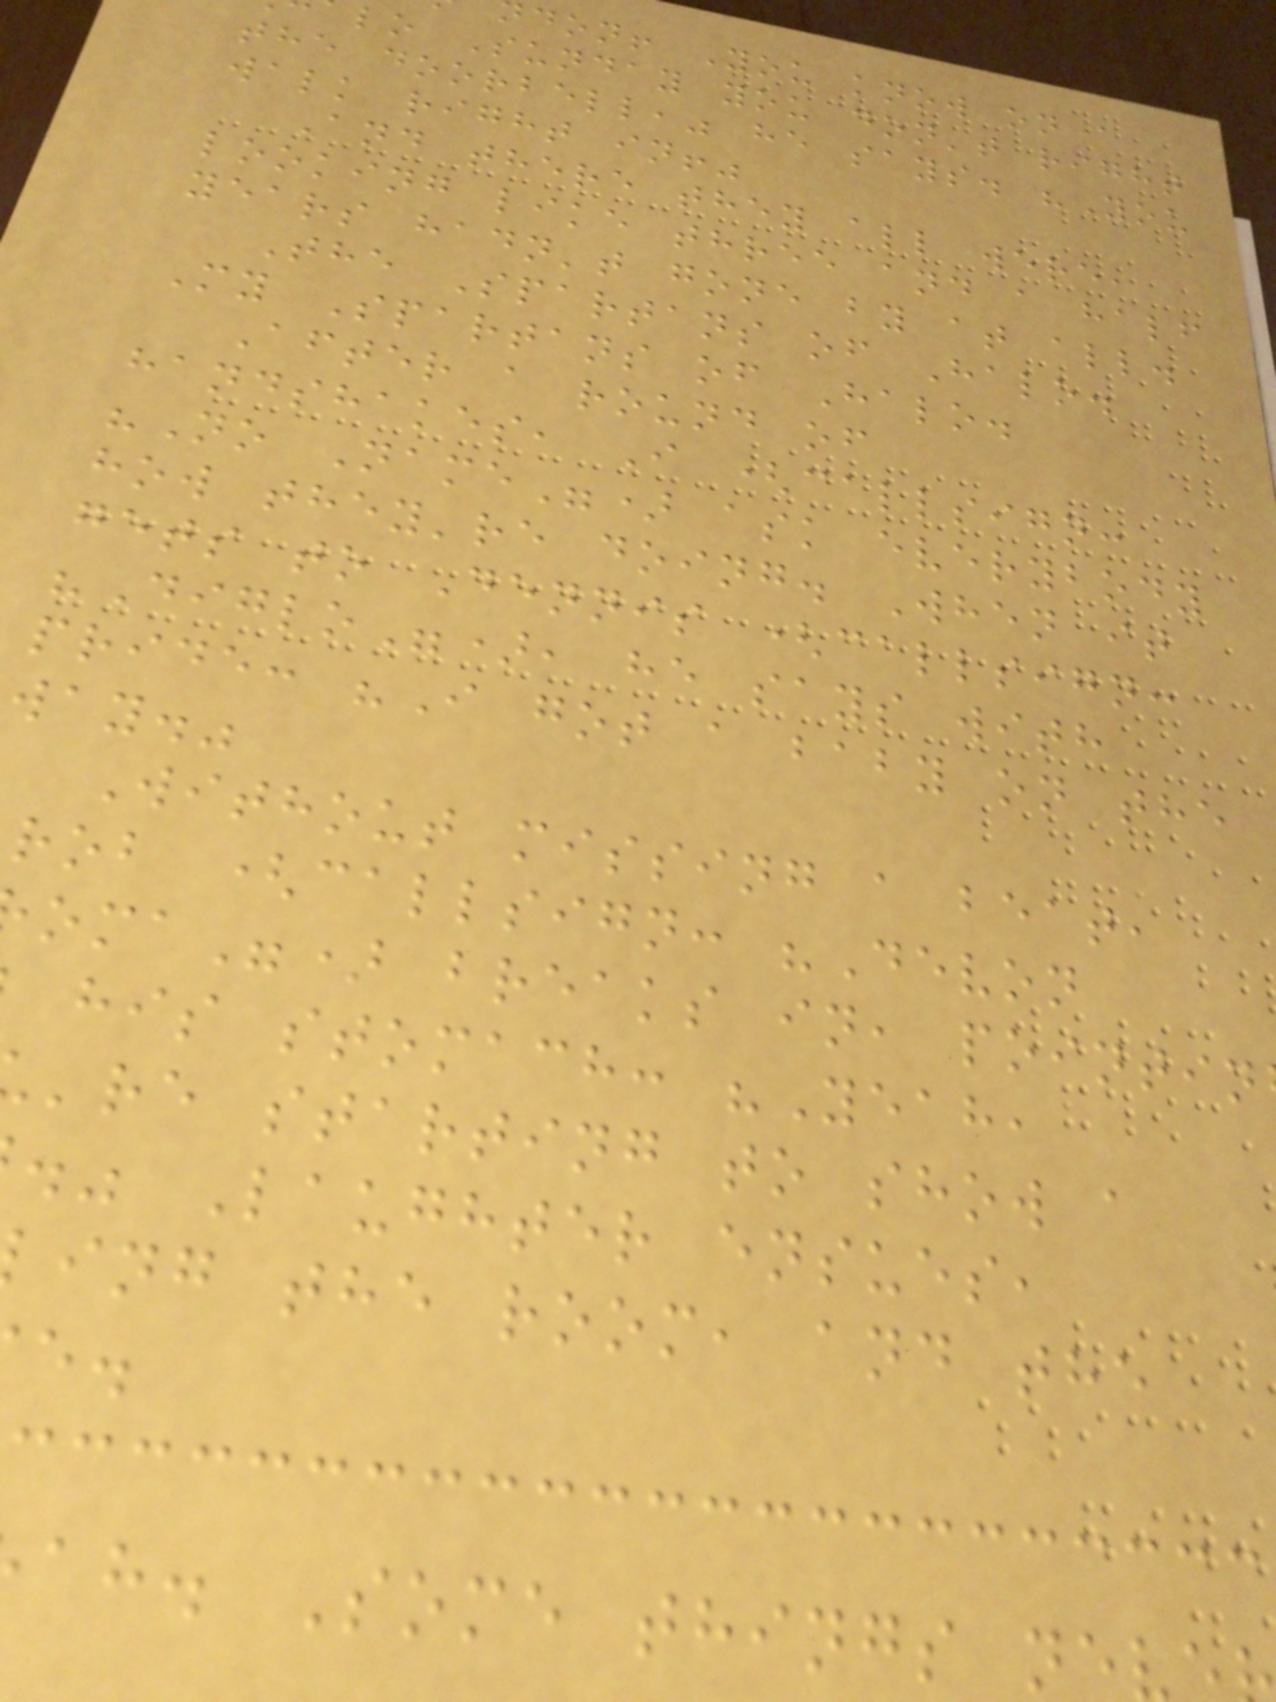don! You know on a
lo Sunday you don't right
the doorbell," he says. "You
walk right in!"
And there they all were,
looking like three and a half
years hadn't gone by at all.
The Spartans of Halo.
My Spartans of Halo.
After a round of
handshakes, I (callsign:
"No Name") ask everybody
how they're doing. When it
gets to Dennis (callsign:
"Diglo"), he says with
pride: "I got a baby on the
way."
Without missing a beat,
rob (callsign: "Devon
oma") breaks in, pointin
his stomach: "Yeah,
're starting to show a
Laughter ensues,
ing the room, and the
ah. Some things ne
